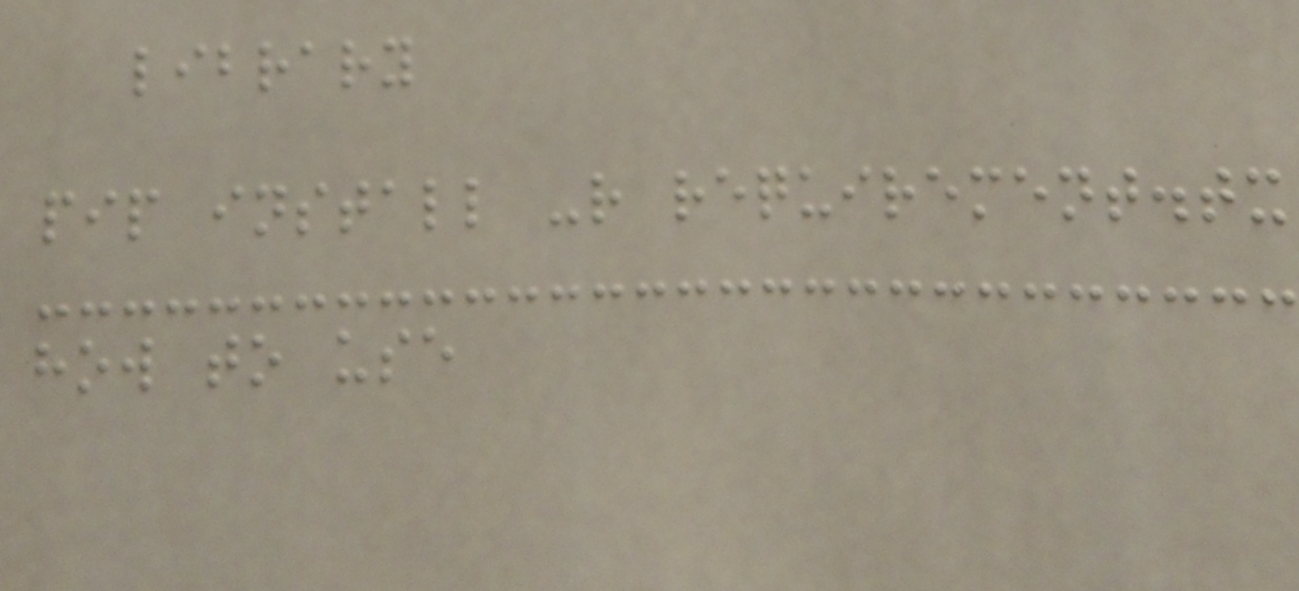library
pip install -r requirement.tx
how to use
